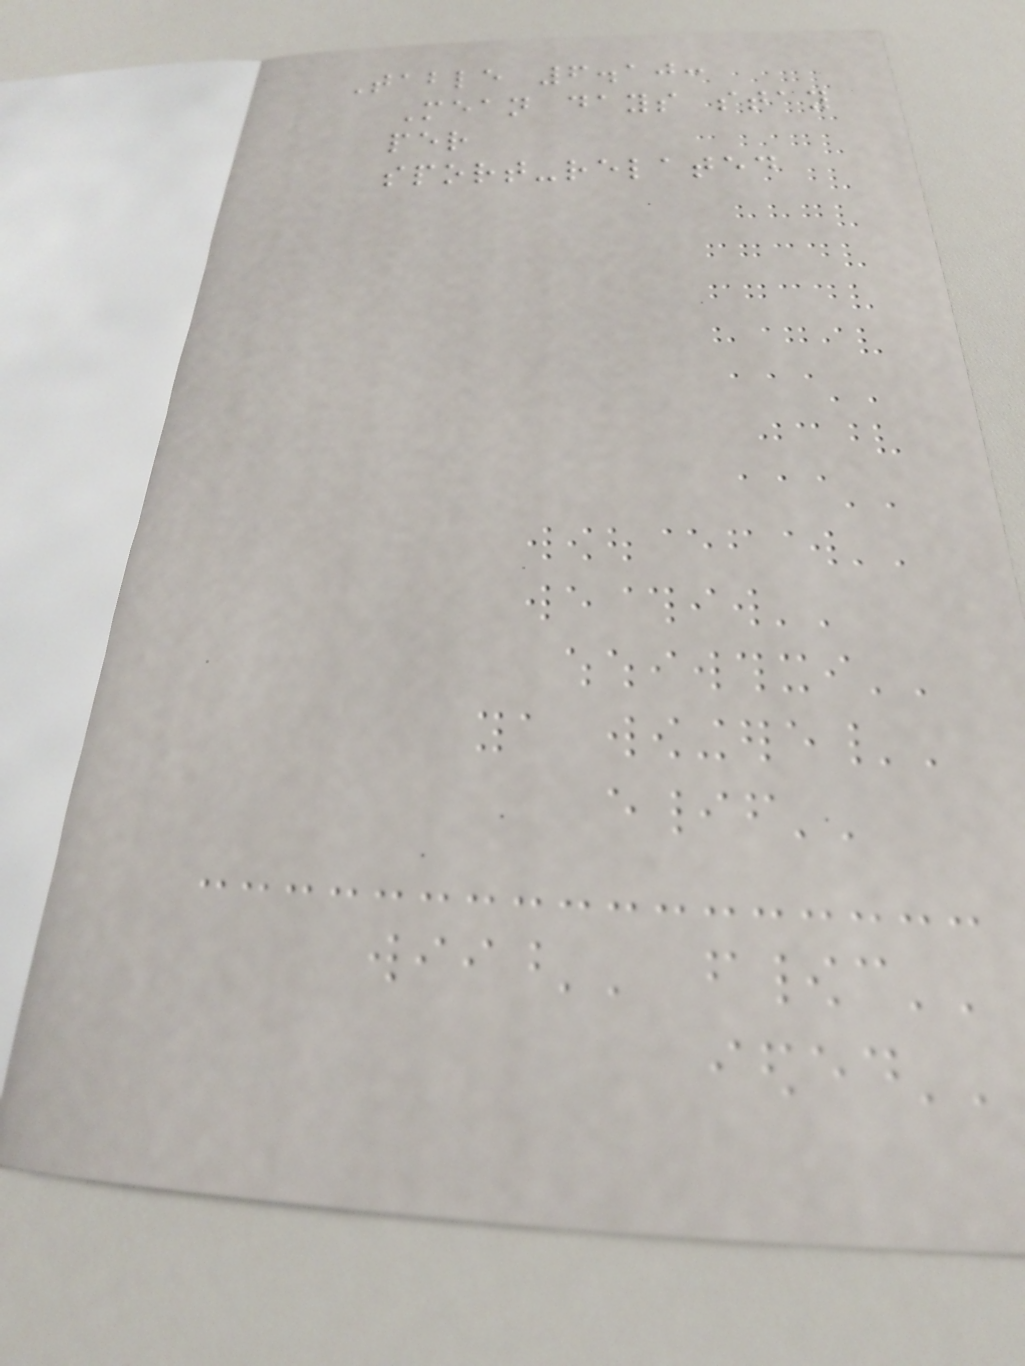Table 6.10:
Mean days stay
per
sport-related
